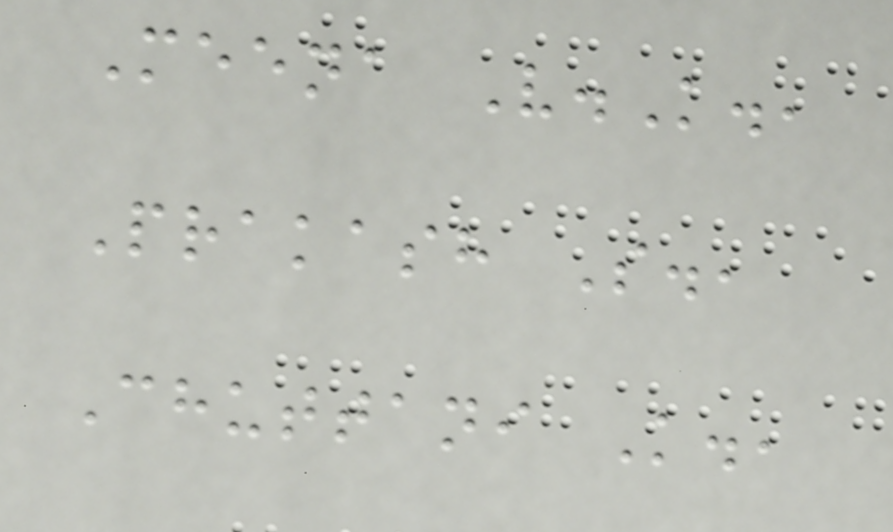Meena V.K.,
Prakash S.,
Chuttani K.,
